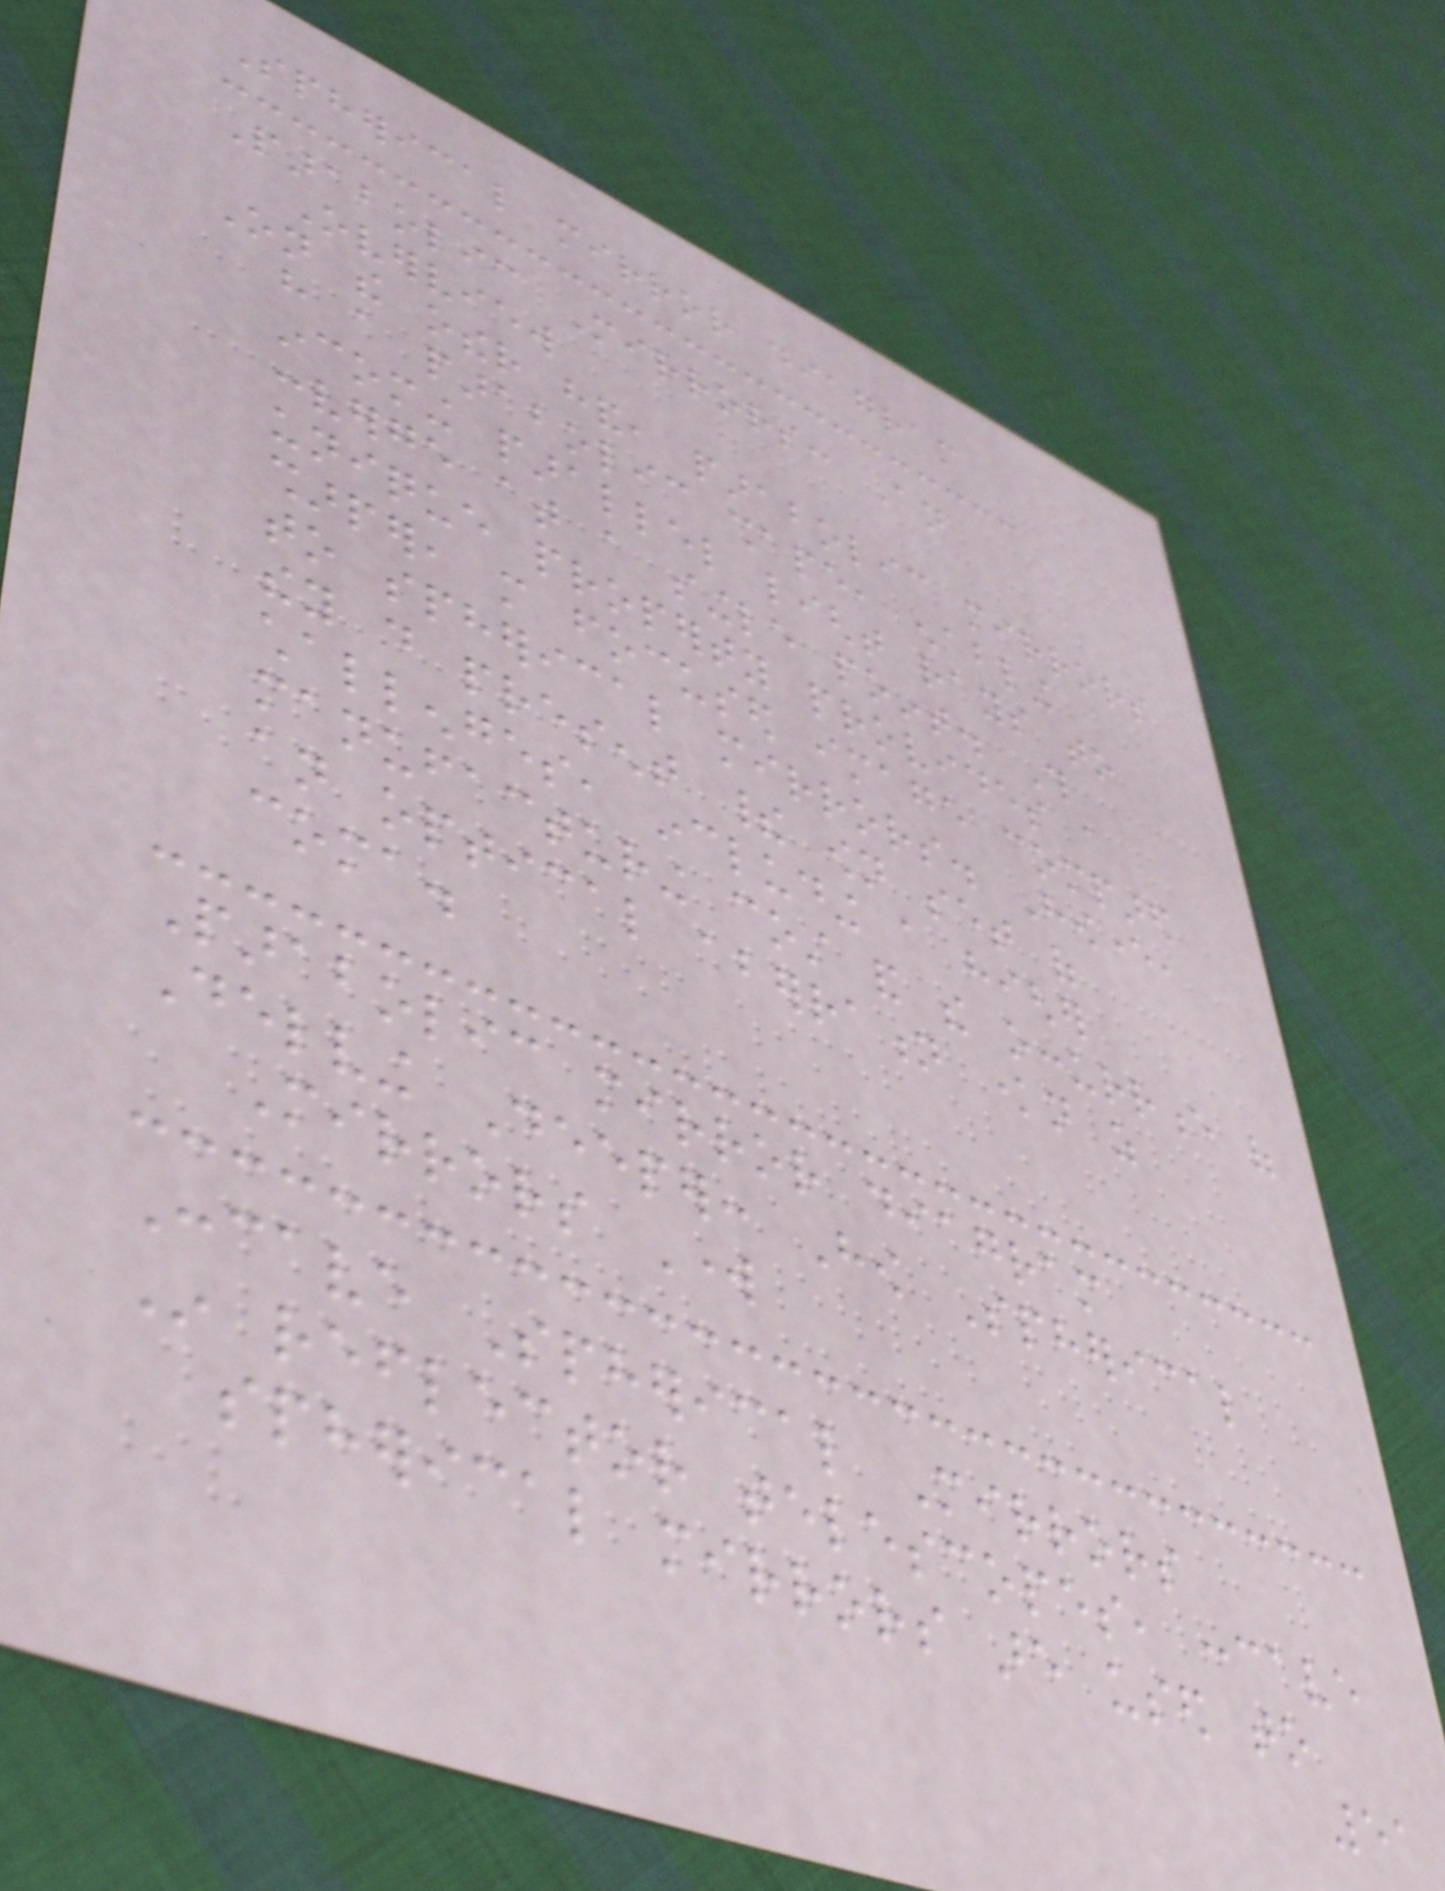Spherical mirror diagram
Parabolic Mirrors: An
Overview
On the other hand, parabolic mirrors
have a parabolic shape, enabling
incoming parallel light rays to
converge at a single point. This
unique property provides a
sharper, more focused image compared
to spherical mirrors. However,
they do present their own set of
challenges, including a higher
manufacturing cost and the occurrence of
an optical aberration known as
coma.
Parabolic mirror diagram
Delving Deeper: How Spherical
Mirrors Work
Concave Spherical Mirrors
In reflector telescopes, concave
spherical mirrors are used to
51
